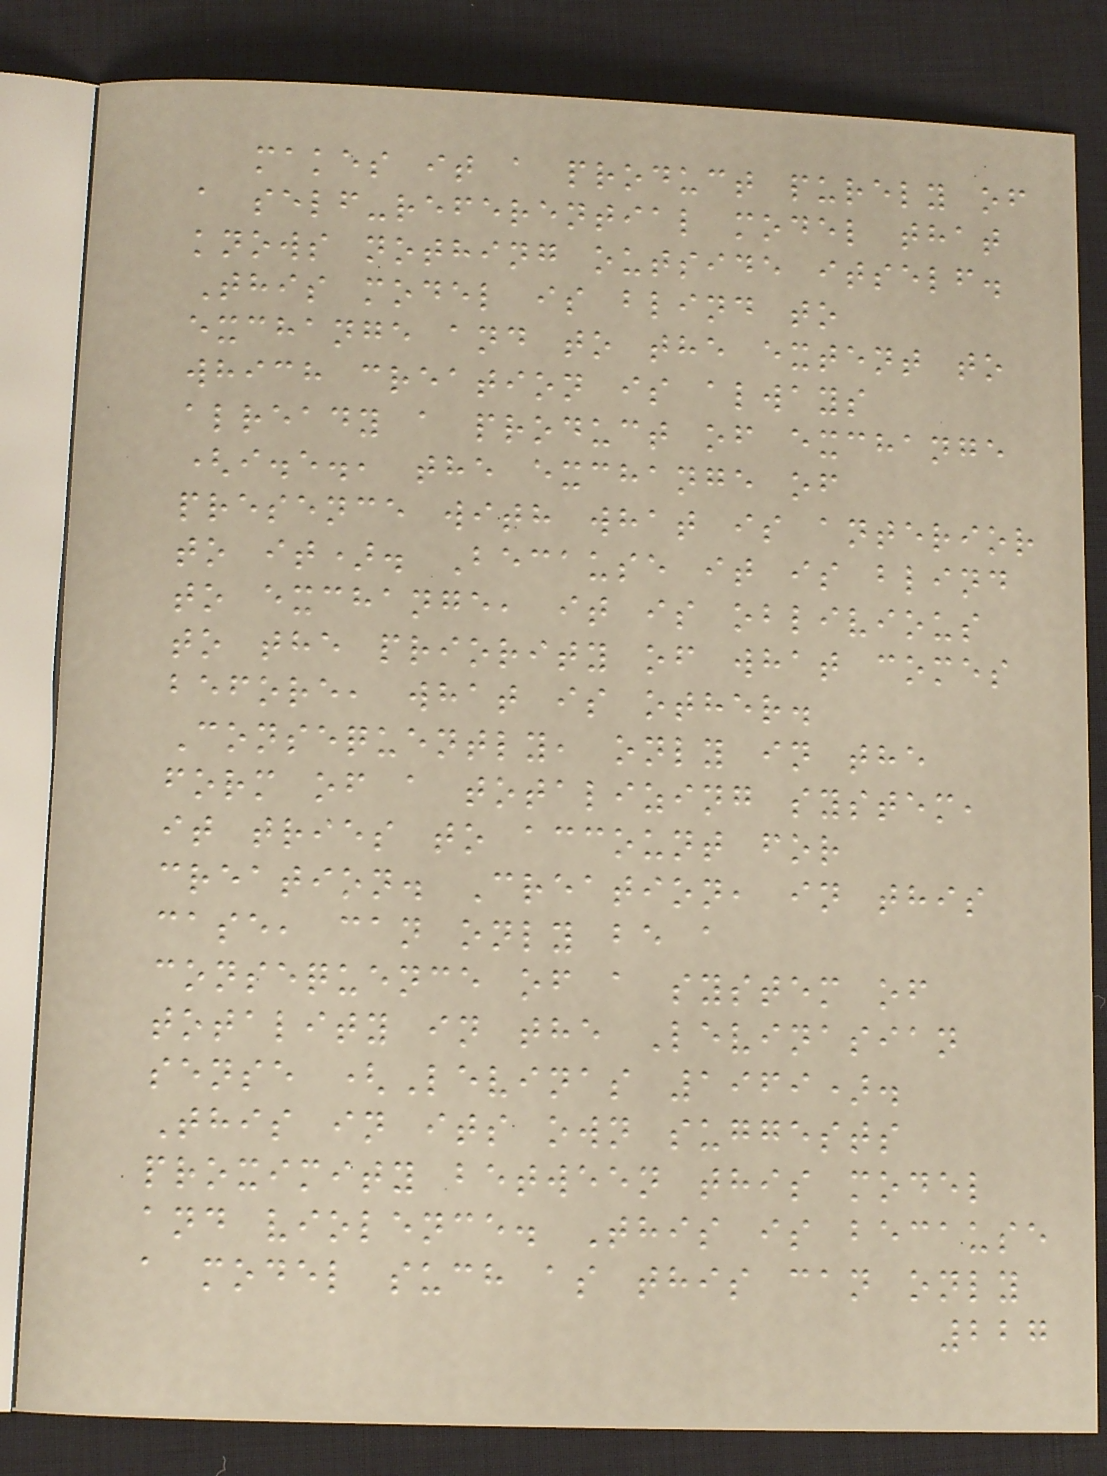makes it a product purely of
a self-referential model that
knows nothing outside itself.
This model is blind to
exchange and to the extent to
which creation is always
already a product of exchange
(i.e., the exchange of
presence with what is anterior
to it). Because it is blind
to exchange, it is oblivious
to the priority of what comes
before, what is other.
Consequently, only in the
form of a totalizing system,
it tries to account for
creation. Creation, in this
case, can only be a
consequence of a system of
totality in the Levinasian
sense (Levinas 1969).
This in its own suggests
proximity between this model
and violence. This is because
a model such as this can only
227
